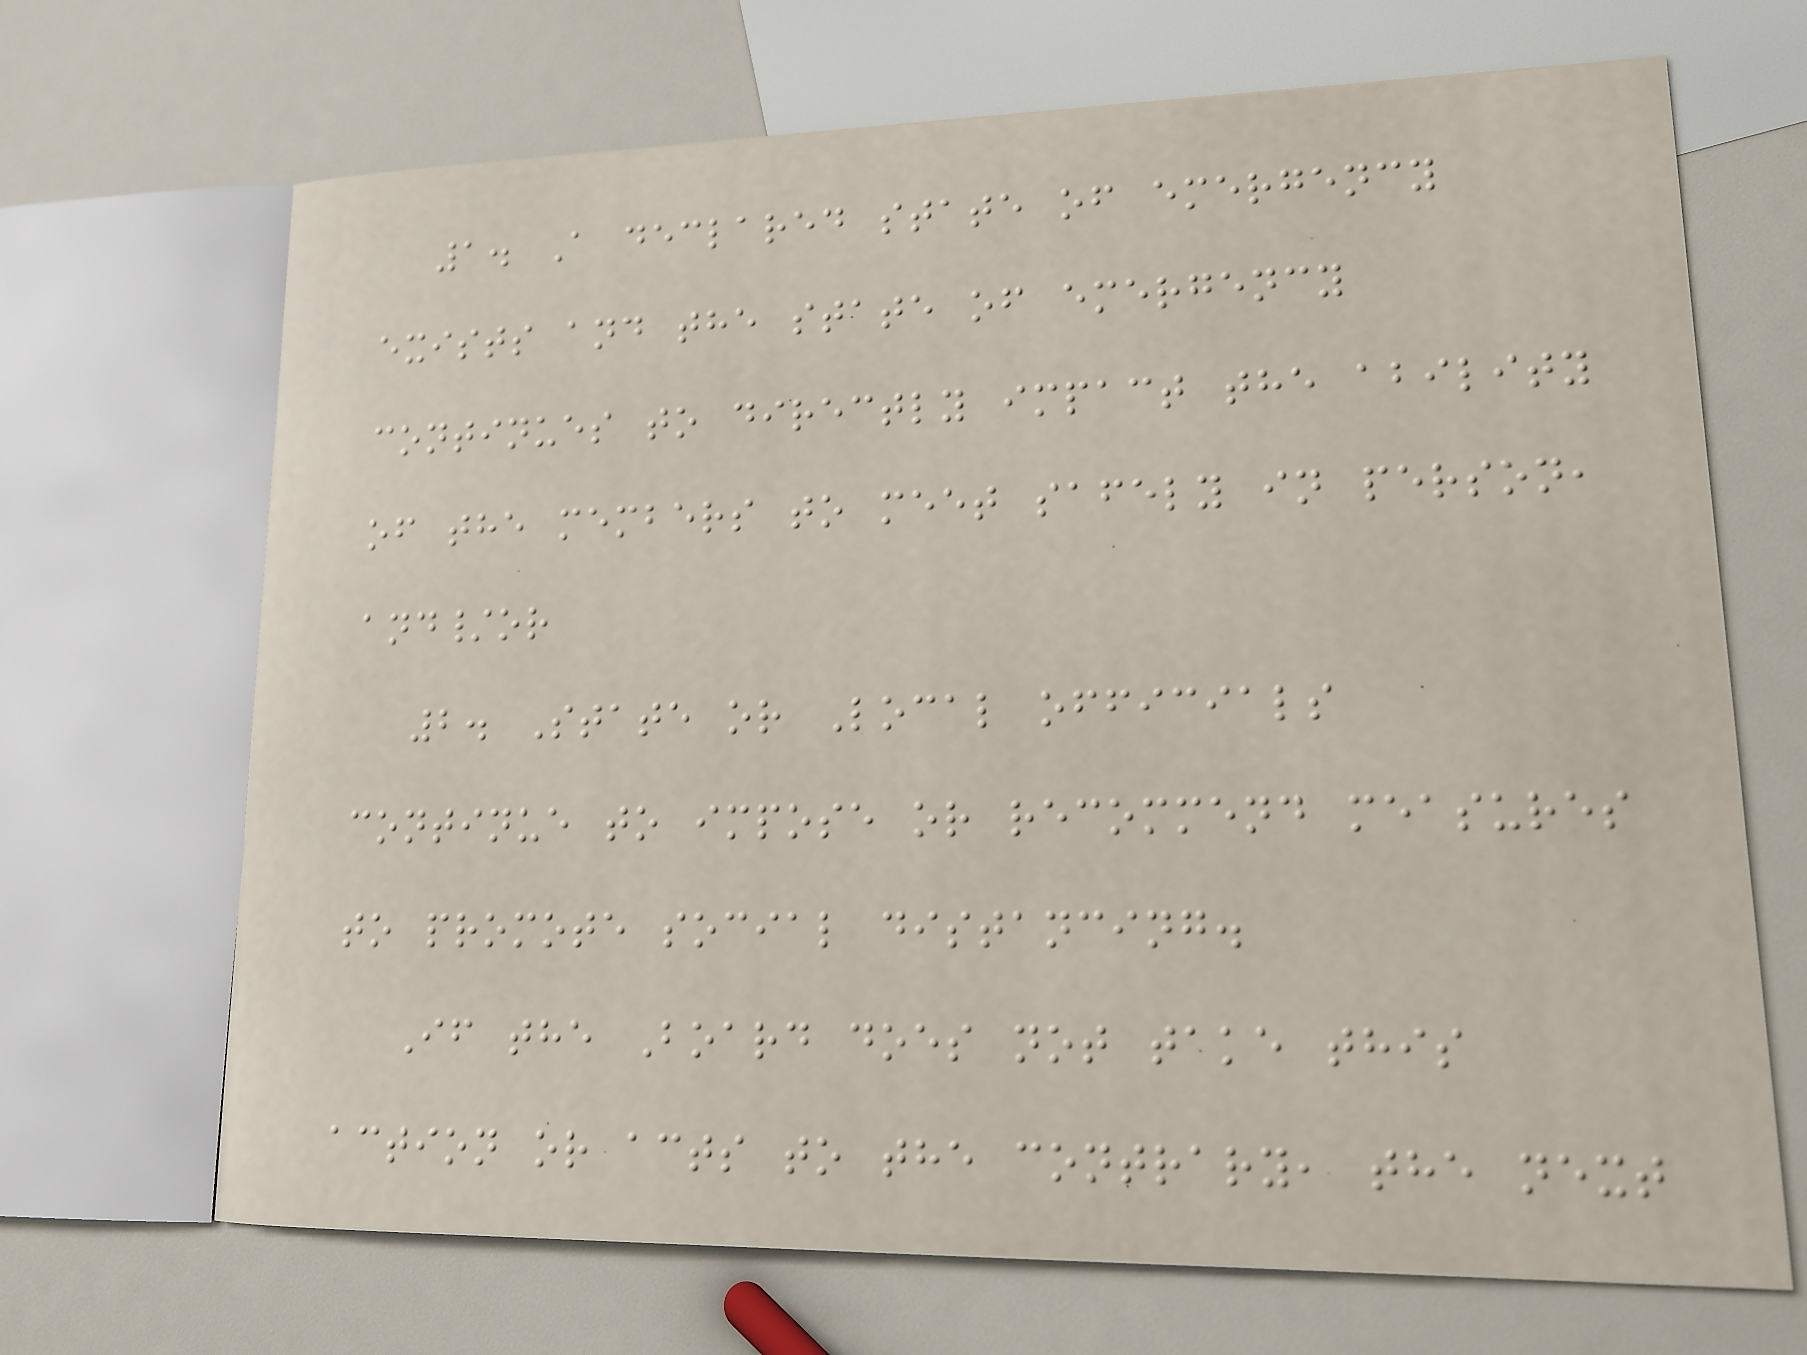1. A declared state of emergency
exists and the state of emergency
continues to directly impact the ability
of the members to meet safely in person,
and/or
2. State or Local officials
continue to impose or recommend measures
to promote social distancing.
If the Board does not take this
action or acts to the contrary, the next
